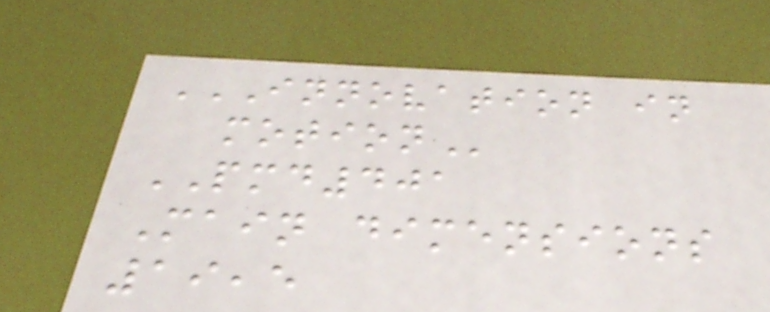INNOVATION IN
MOTION
PMD401
Main dimensions
19,5
